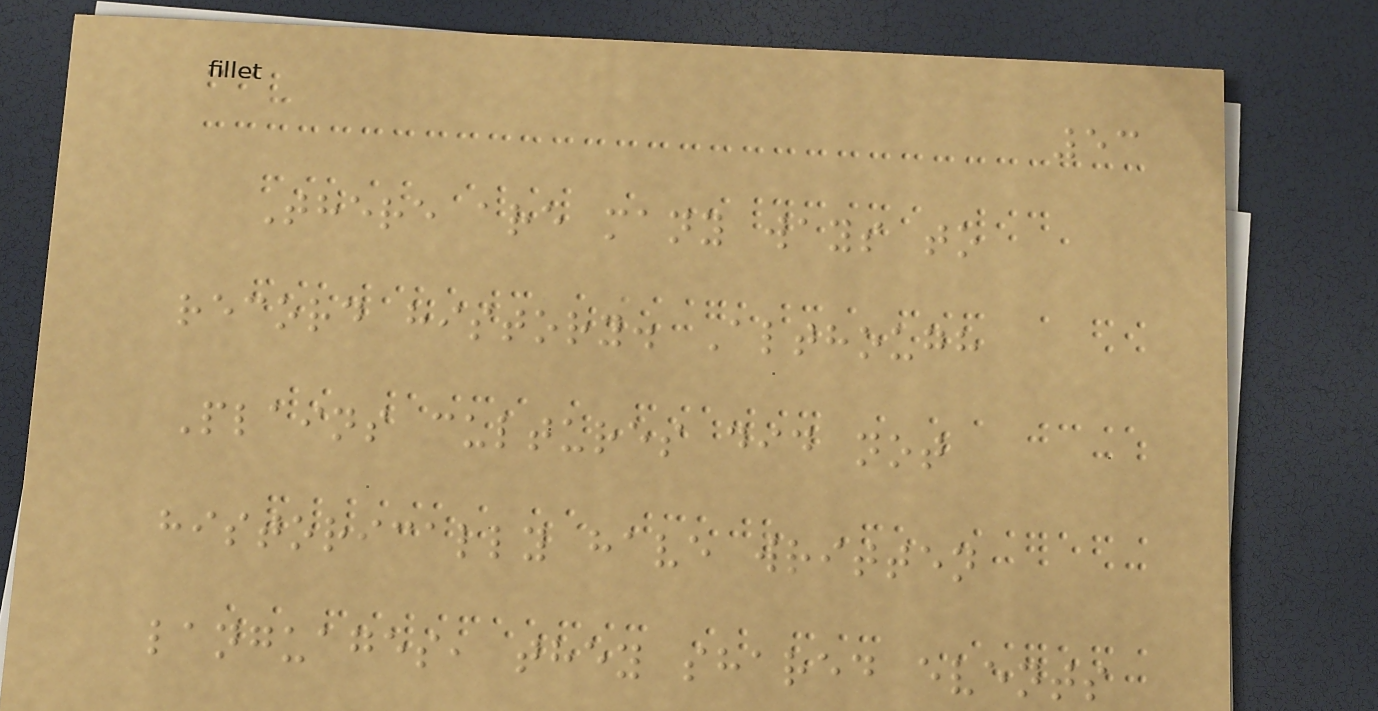53
There are many ways to
record history. Although
Plains cultures did not
historically have written
languages, they shared events
